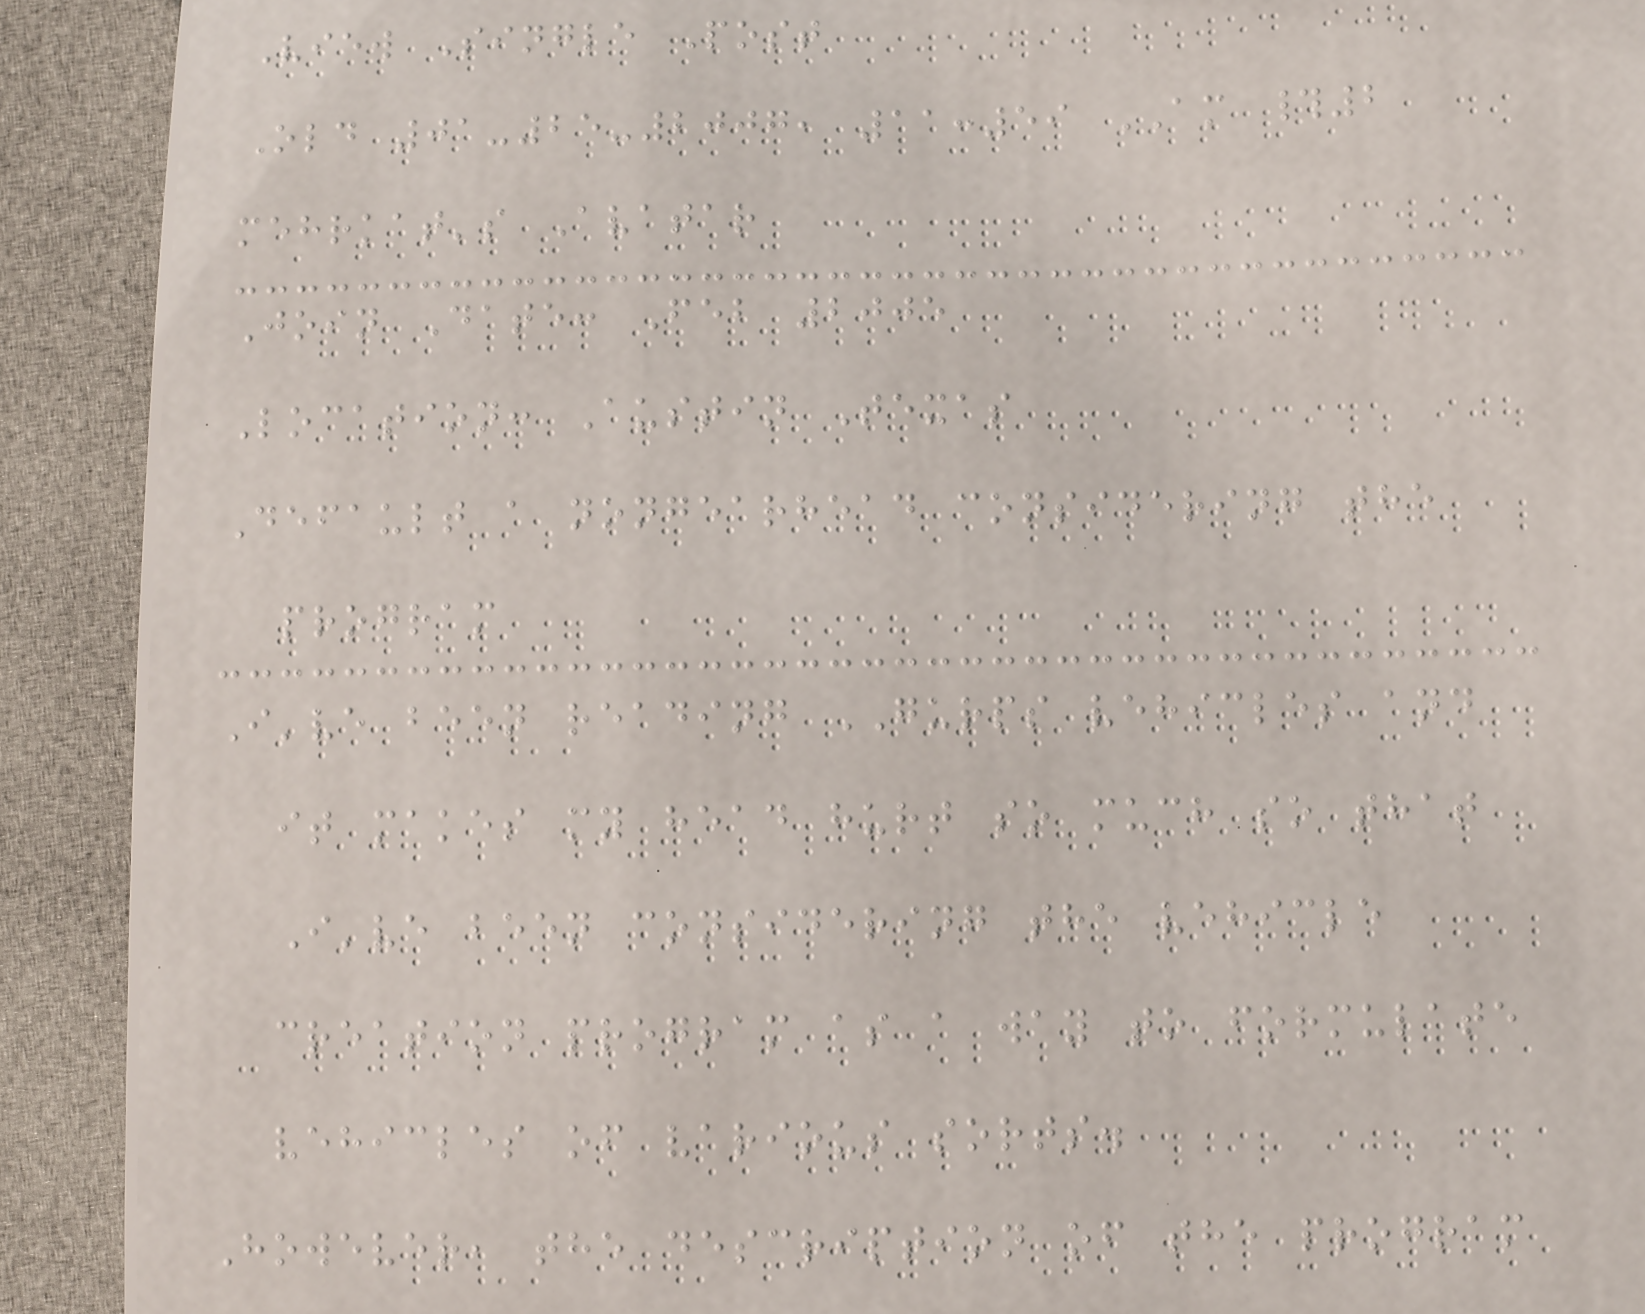View Single Post
Old 01-25-2007, 11:59 AM #2
mehrkat's Avatar
Join Date: Feb 2005
Location: Austin Texas
Default a nongearhead considering the
program
I've been reading GURPS vehicles and
it makes my head hurt so much so that
I've been considering the vehicle
creation program as a way to formulate
vehicles of various sorts.
However, the description of the program
